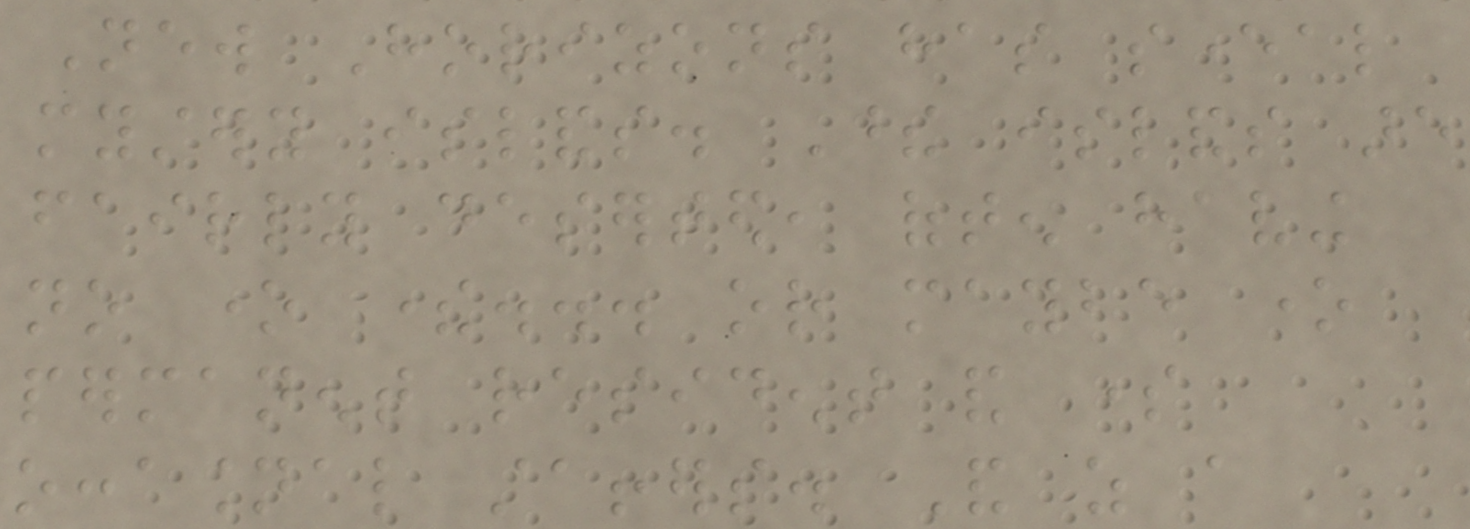New Horizons has several
mystery islands. These islands are
fairly deserted, often having
no one there... or maybe one
permanent resident and some
occasional staffers. And as a
